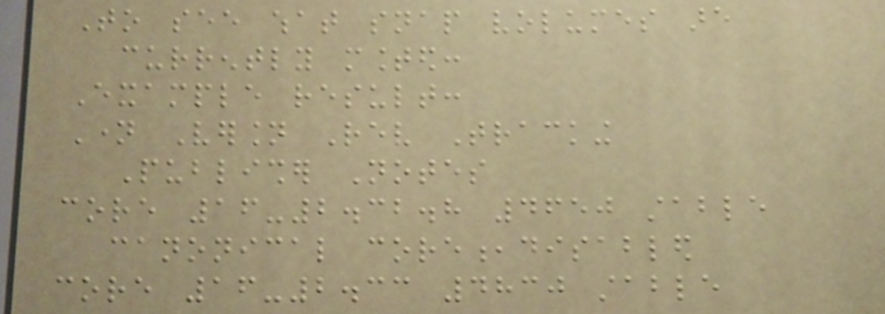To see what snap volumes are
currently mounted:
Example result:
Name Version Rev Tracking
Publisher Notes
core 16-2.32.8 4650 stable
canonical core,disabled
core 16-2.33 4830 stable
